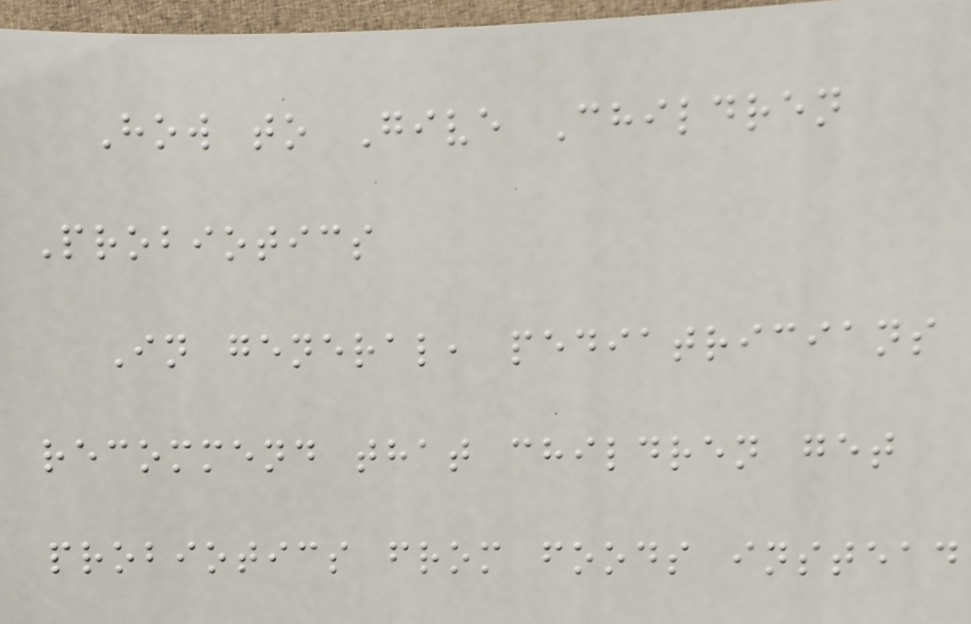How to Give Children
Probiotics
In general, pediatricians
recommend that children get
probiotics from foods instead
